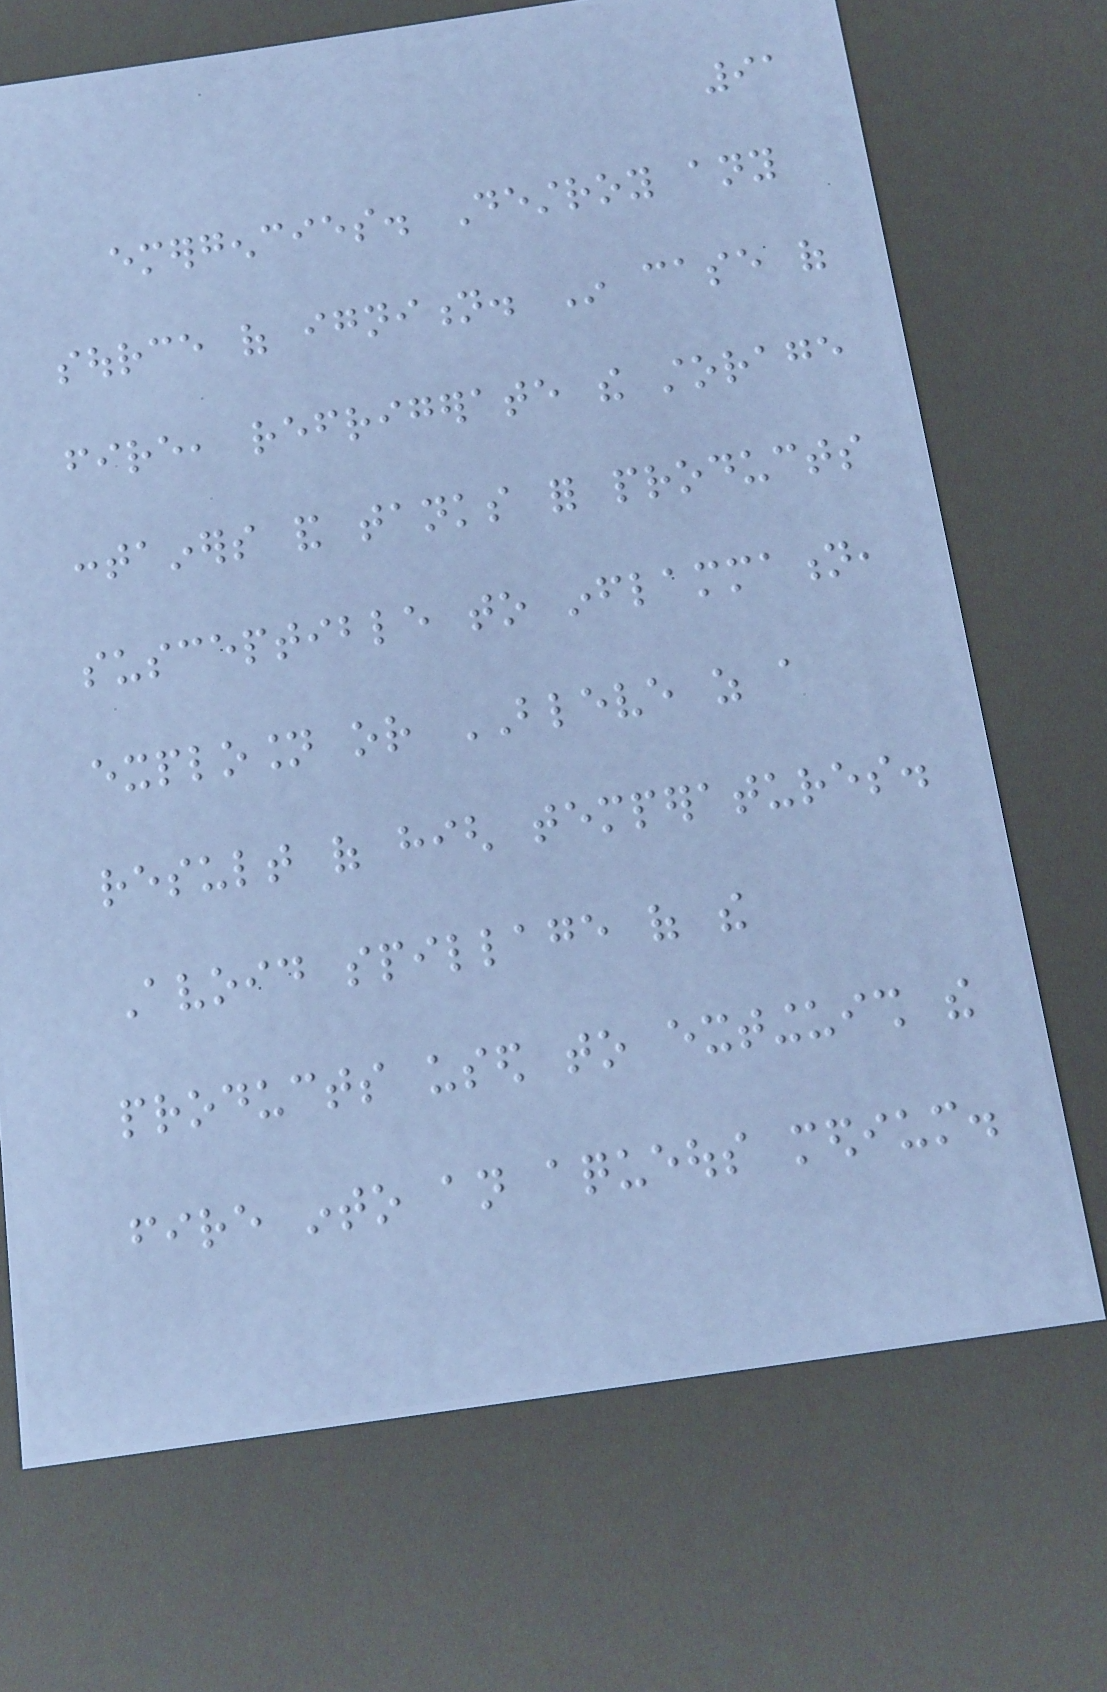91
emergencies. Destroy any
source of ignition. In case of
fire, refrigerate the storage
containers and tanks for products
susceptible to inflammation,
explosion or BLEVE as a
result of high temperatures.
Avoid spillage of the
products used to extinguish the
fire into an aqueous medium.
